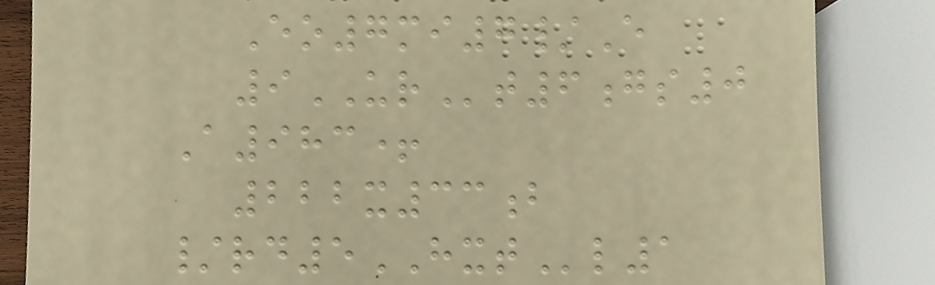Eo7mi7/E
9URt6gs0
A983+
222x33b
/rd5HXTl1
